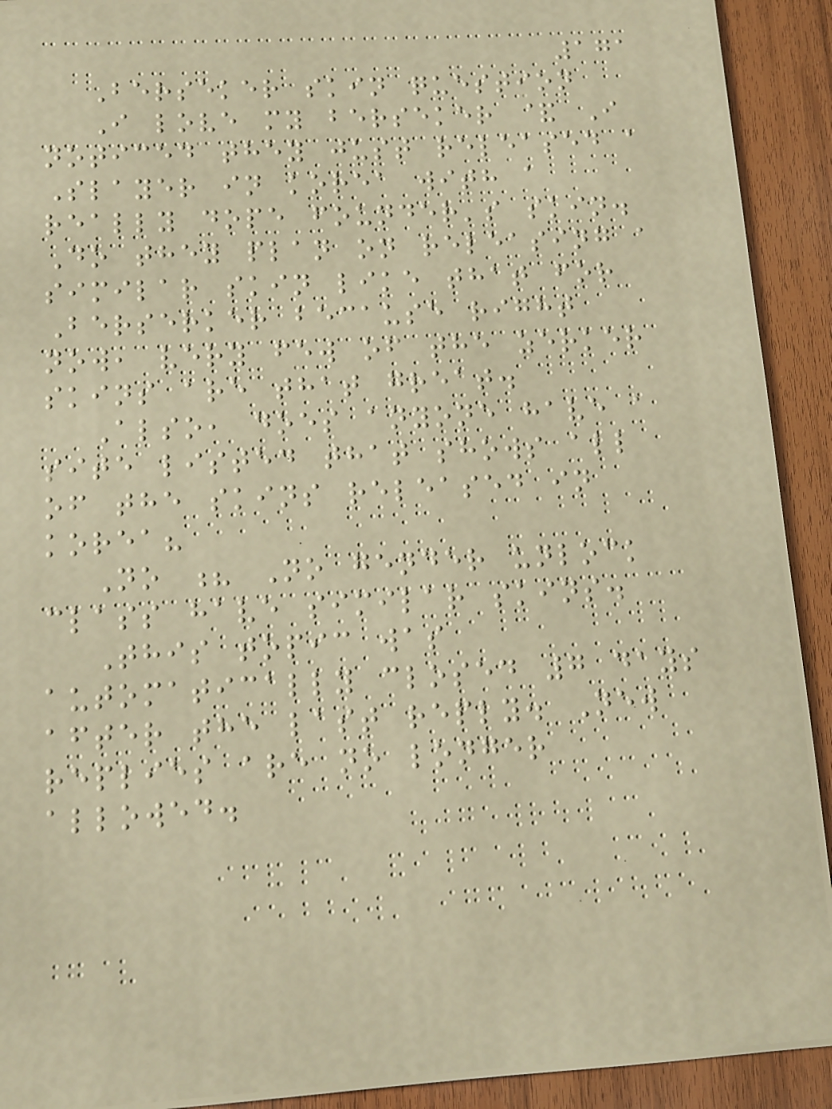171
Berseker skin question
I love my berseker & I
noticed they just released a
Slayer in korea with a
really dope founder's skin.
Do they plan on releasing a
similar skin like that for
Berserker because right
now, very few of the zerker
skins are that great.
Also, does anyone have a
site listed that shows all
of the skins released in
korea?
No ? No gender unlock
class have similar skins.
This topic was
automatically closed 7 days
after the last reply. New
replies are no longer
allowed.
